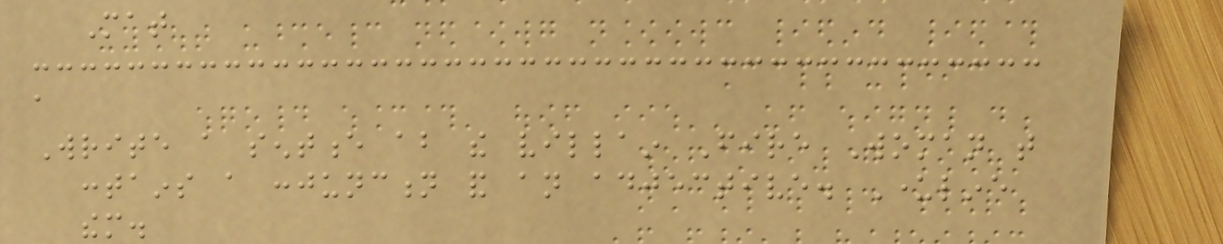Mat
a
Write a sentence about the villain Fire Woman that
contains a conjunction and an adjective. Underline
them.
